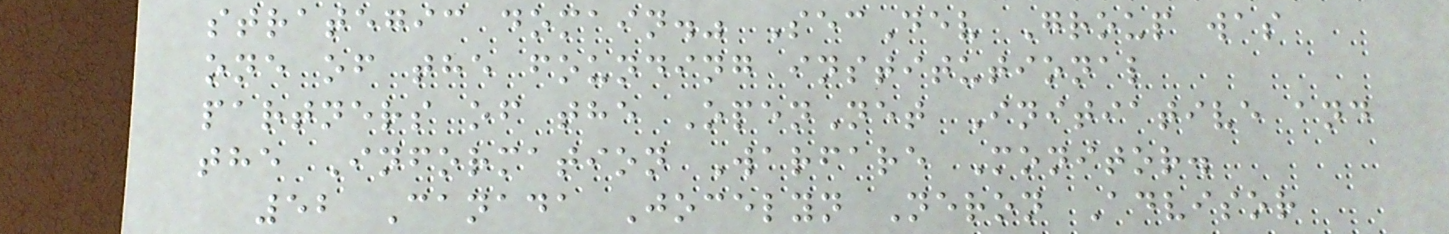strategic domain." SecDev Group was
one of the founding institutional
partners of the OpenNet Initiative and
the Information Warfare Monitor.
52 Canada Jocelyn Neron Advisor
